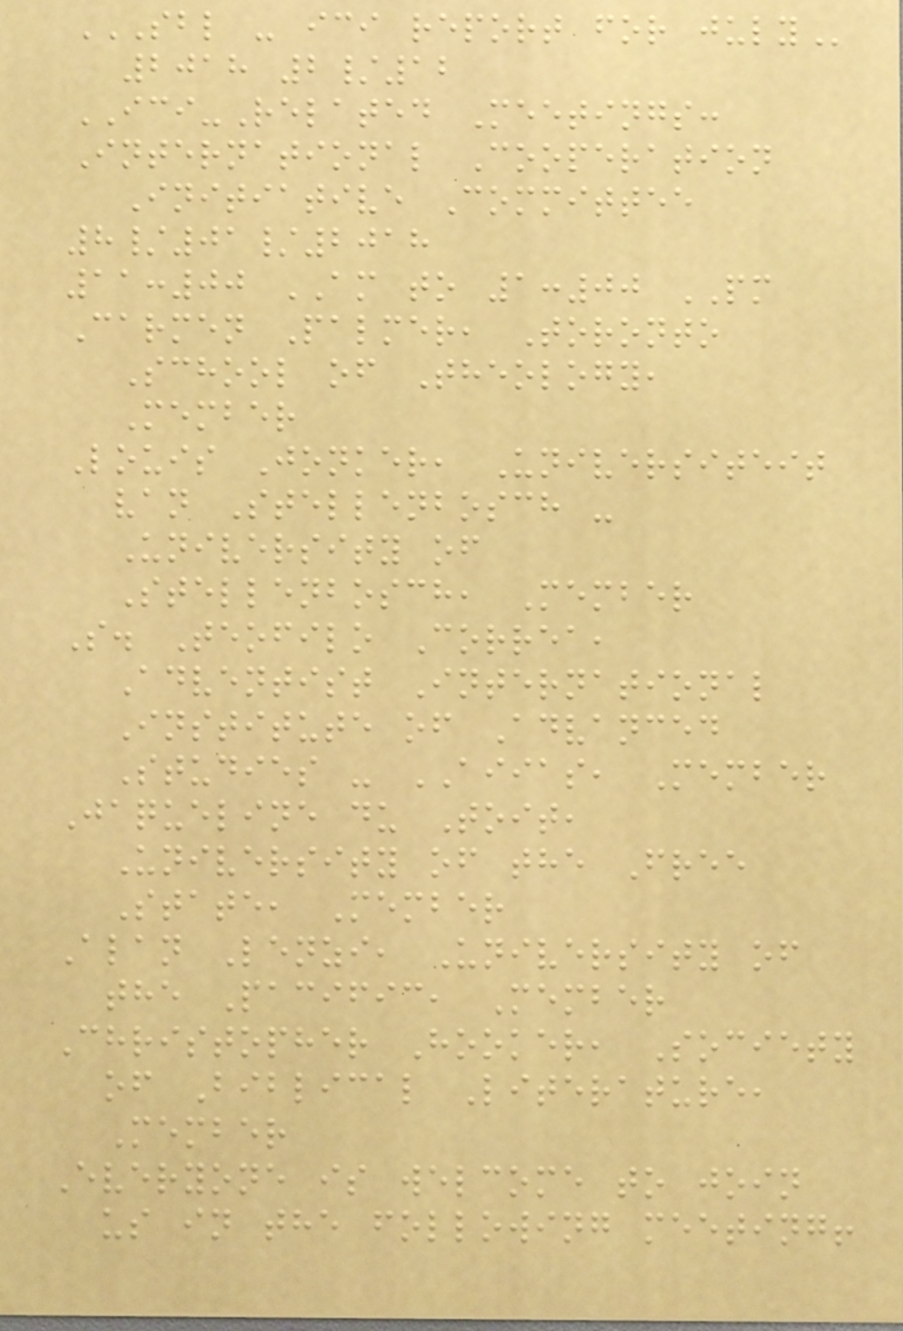SBL - ICI REPORT FOR JULY
2018 2/12
ICI-Related Meetings:
International Cooperation
Initiative Committee
8/01/2018
11:00 AM to 1:00 PM
Carmen Palmer, Toronto
School of Theology,
Member
Louis Jonker, Universiteit
van Stellenbosch -
University of
Stellenbosch, Member
S. Teofilo Correa,
Adventist International
Institute of Advanced
Studies - AIIAS, Member
Jaqueline du Toit,
University of the Free
State, Member
Alan Lenzi, University of
the Pacific, Member
Christopher Hooker, Society
of Biblical Literature,
Member
Everyone is welcome to join
us in the following meeting!
